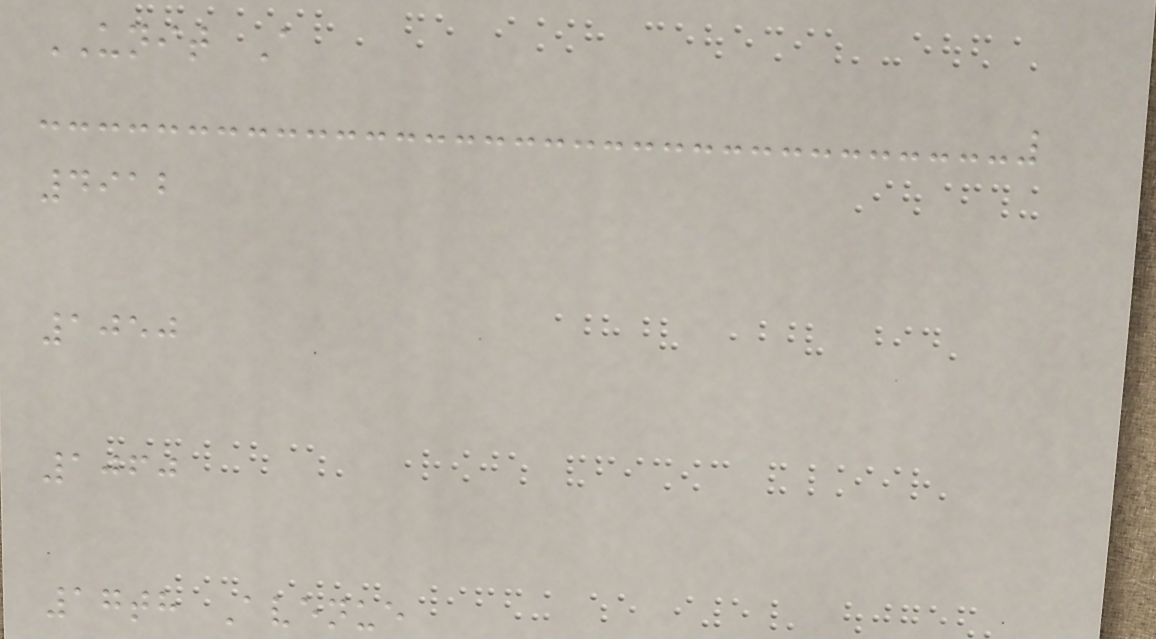UNIT A
4912
1050
1060
17th Avenue
